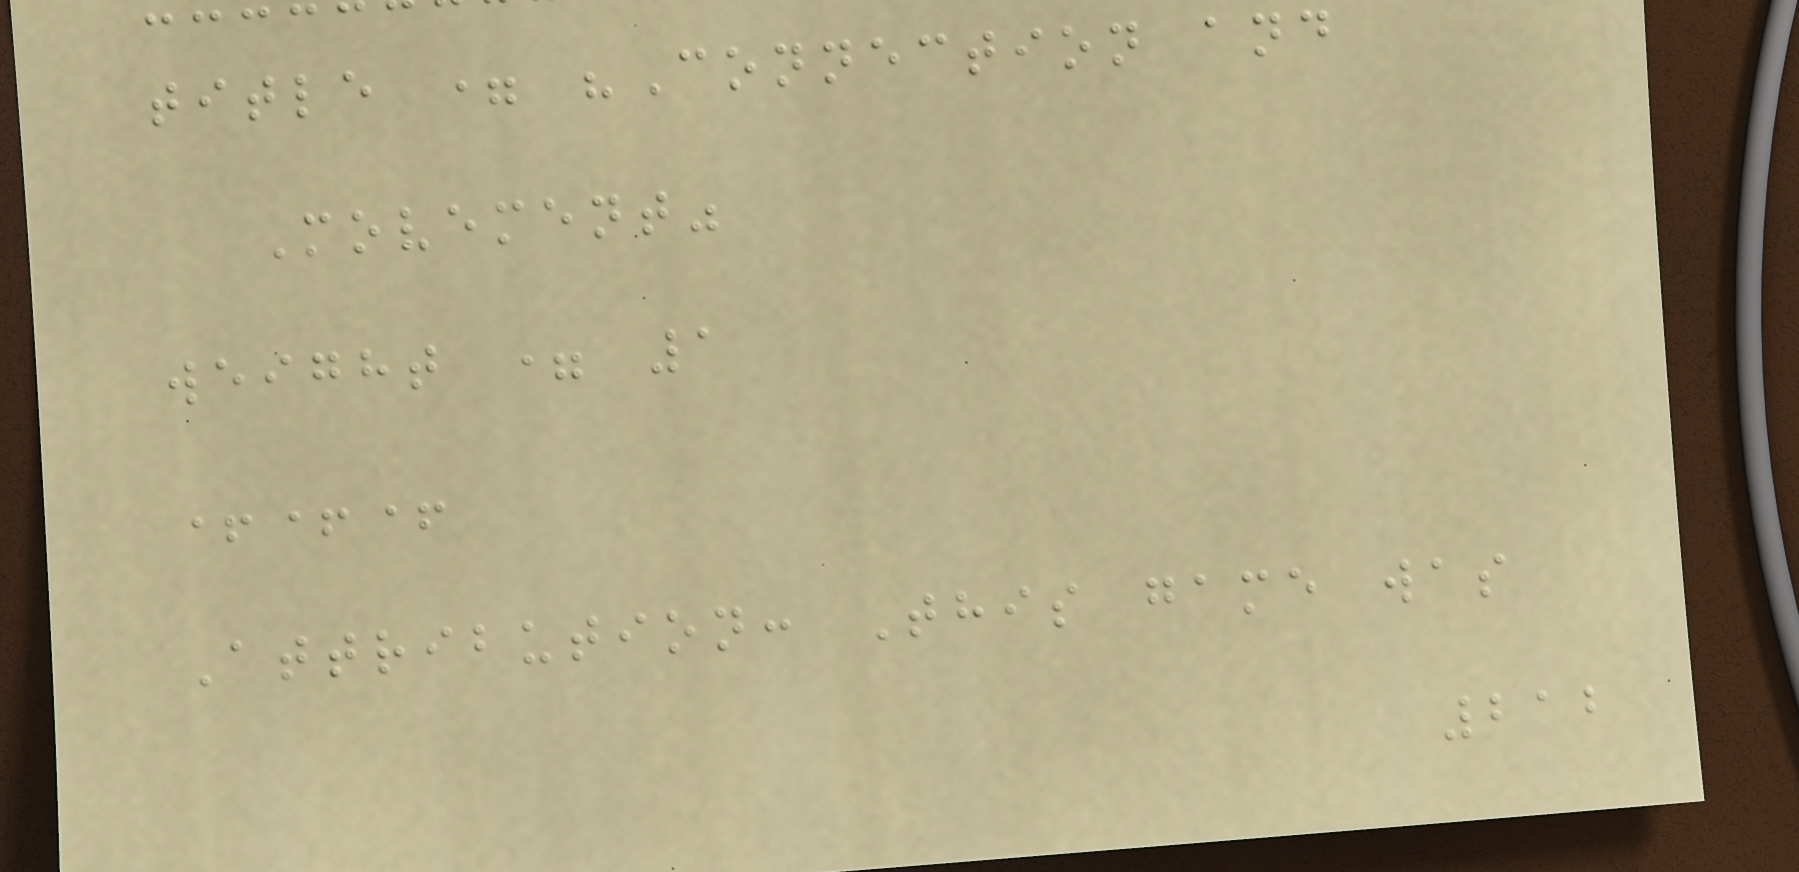title = "Connection and
Movement"
weight = 1
+++
Attribution: This game was
212
